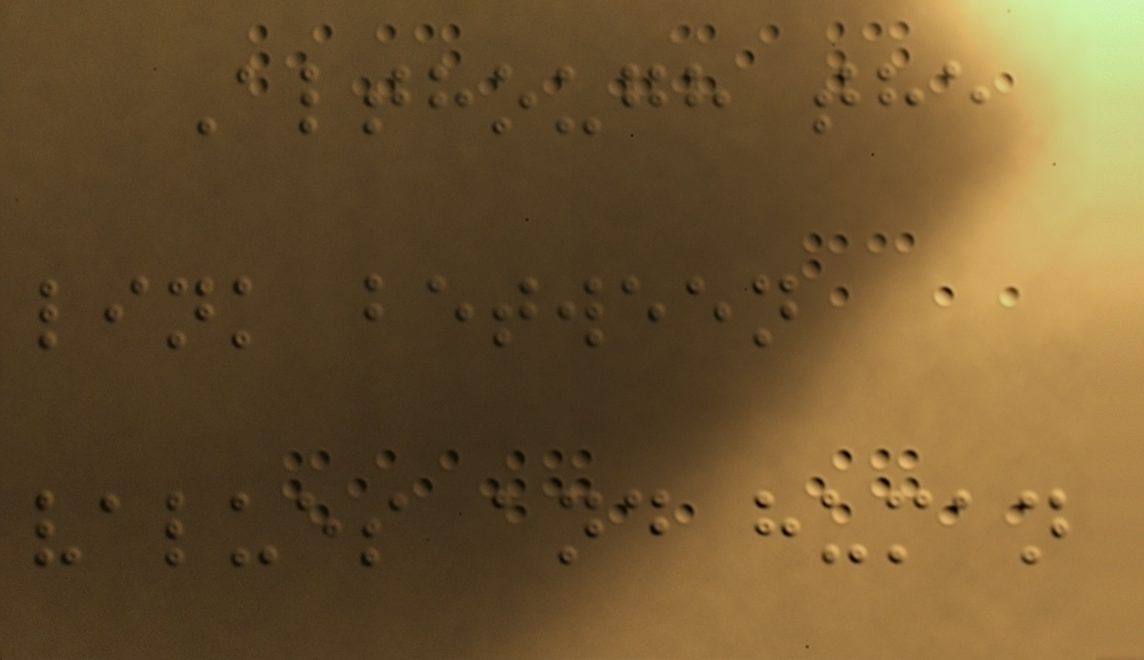Although the
link between
values and human
